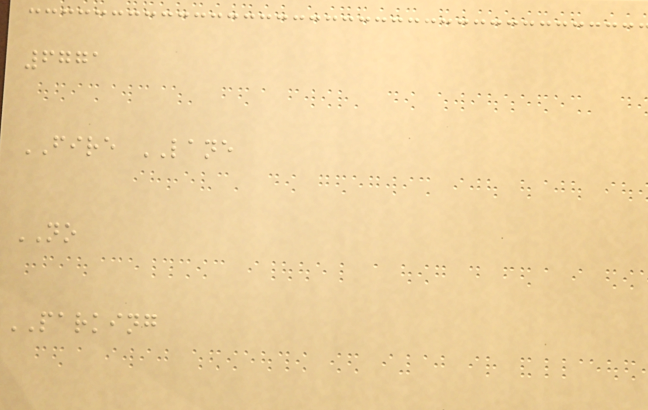6771
FIRE LANE
NO
PARKING
